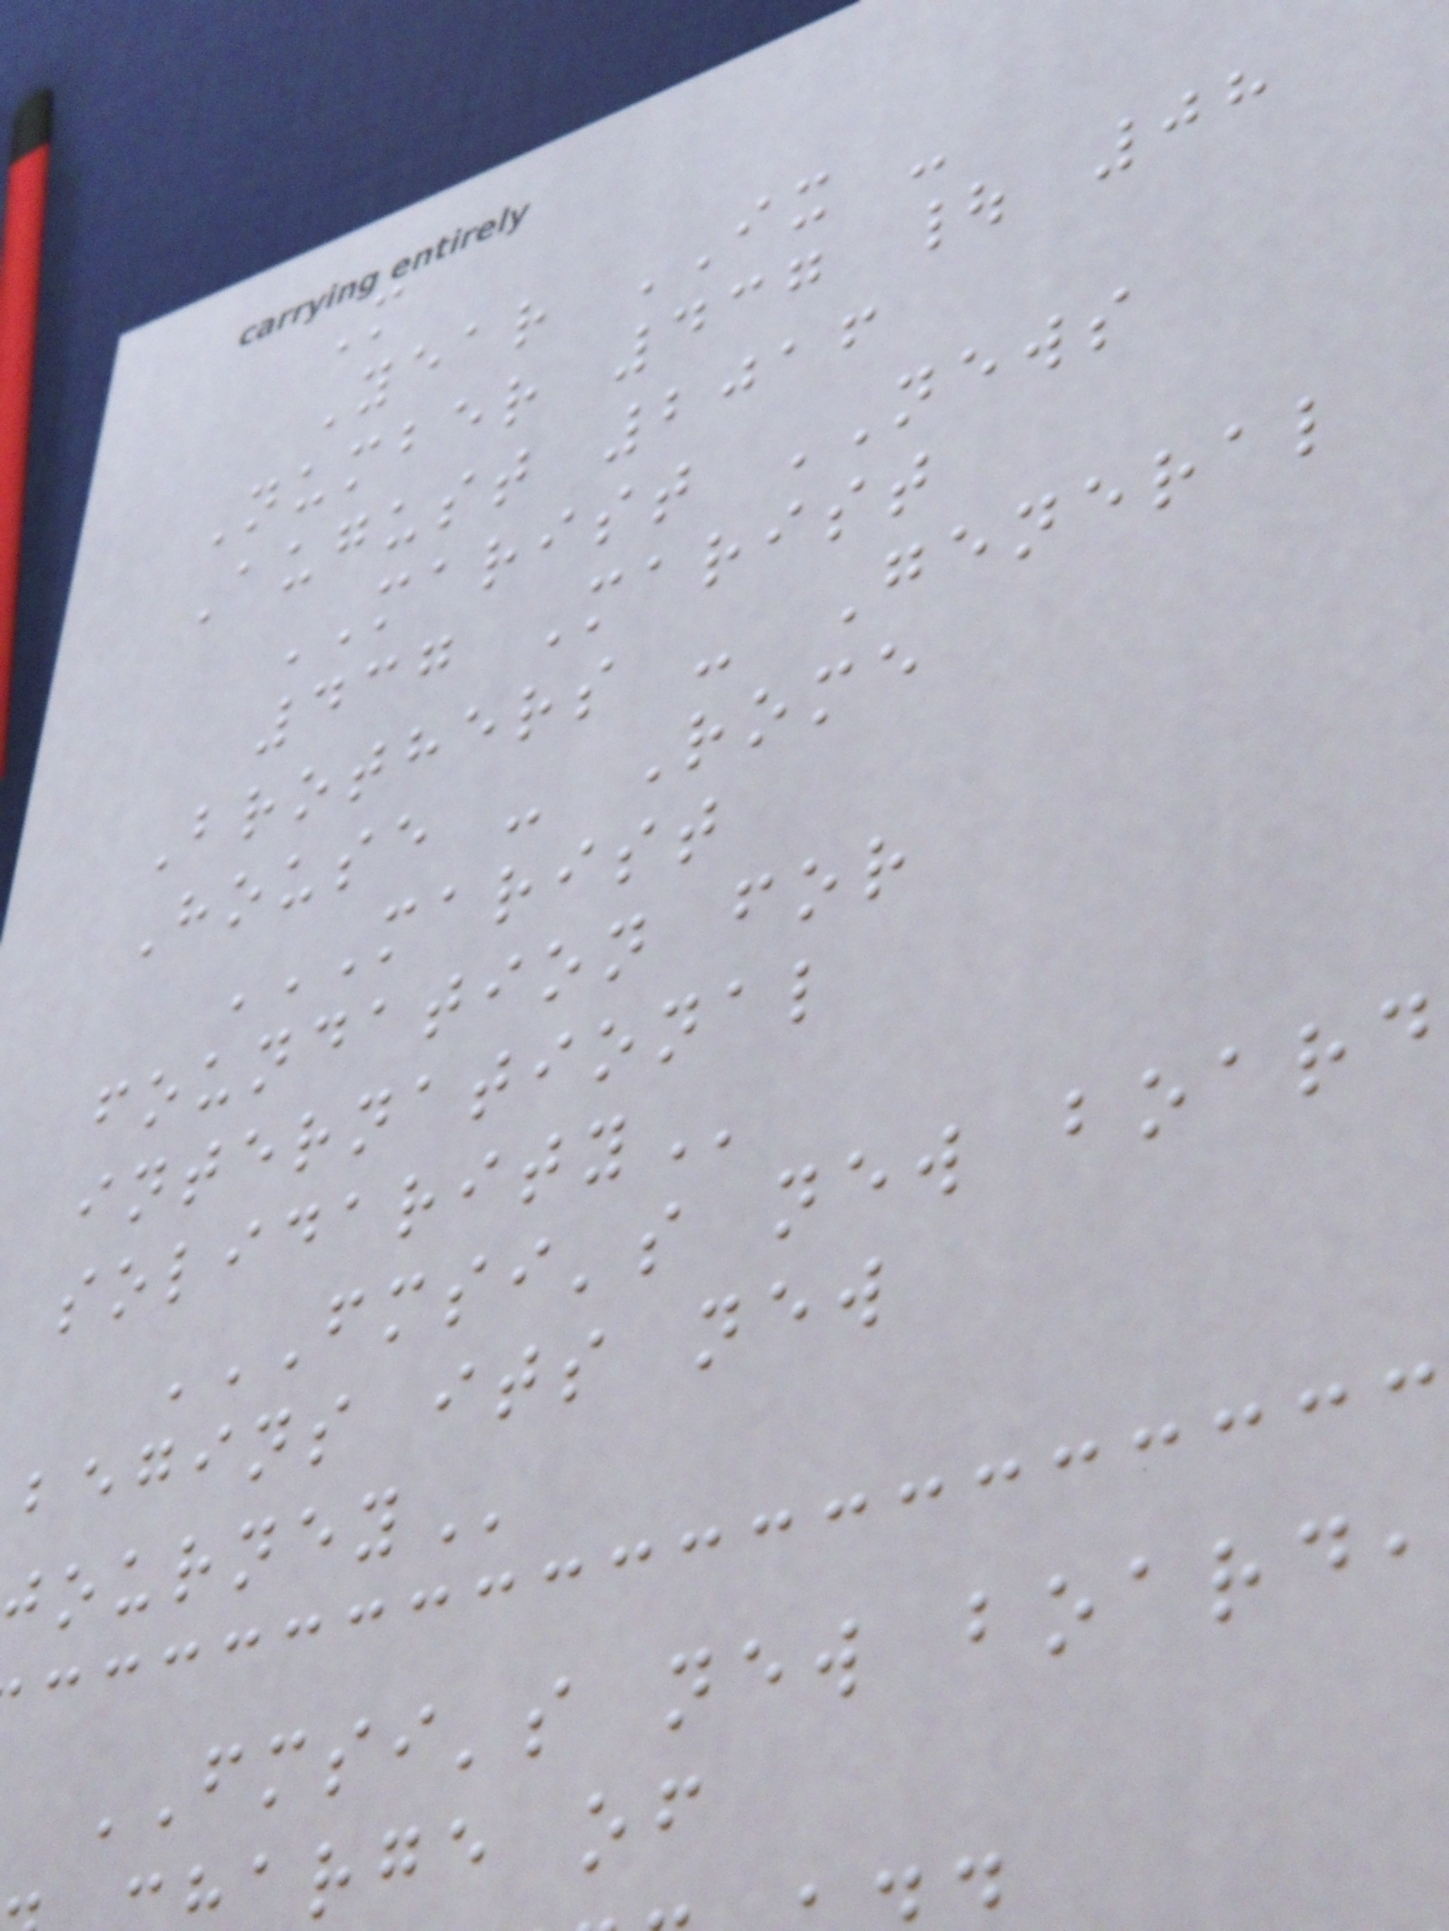M
Year IX -
Number 437 | 08
August 2016
MARIST NEWS
437 Marist
Brothers - General
House - Rome
MARIST
foundation for
international
FMSI'S NEW BOARD
begins its new
FMSI's new board,
arge of
